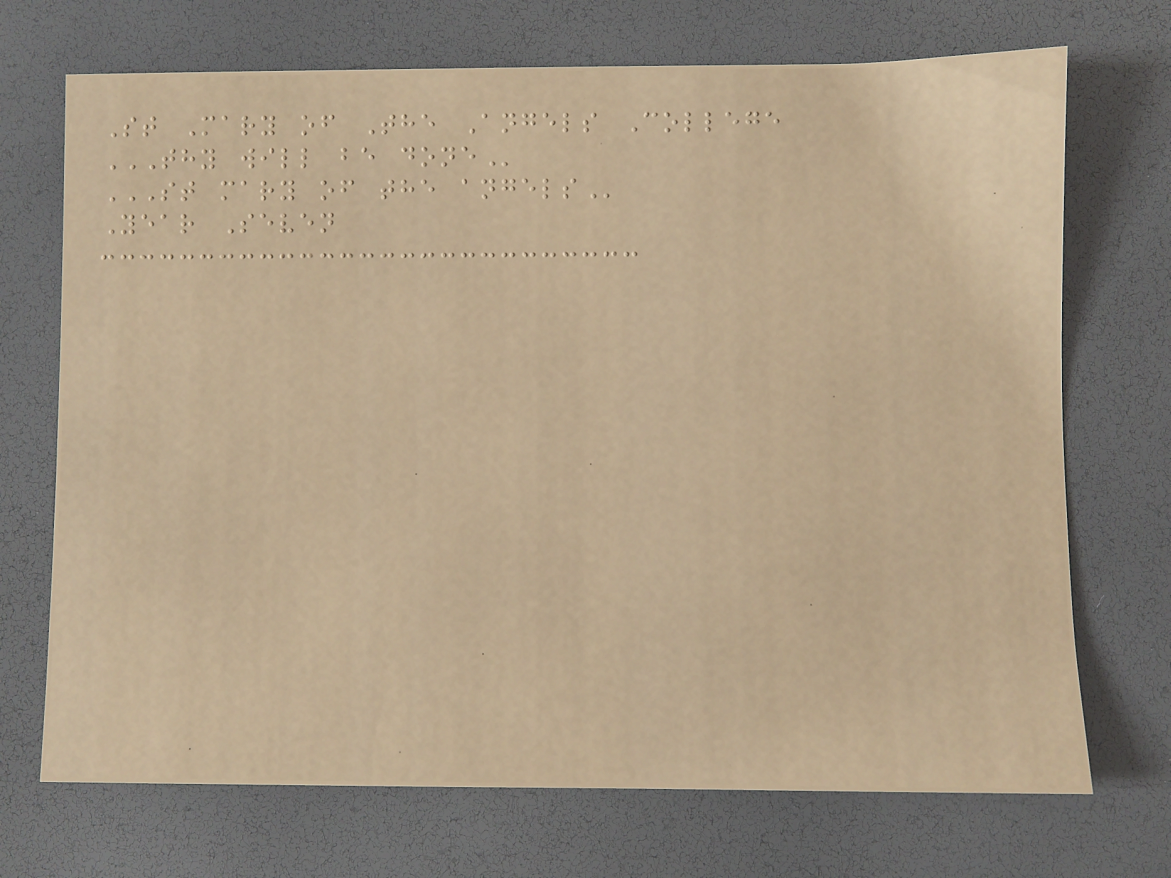St Mary of The Angels College
THY WILL BE DONE
ST MARY OF THE ANGELS
Year Seven
